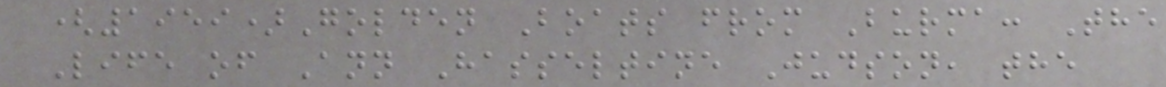(1959)Golden Boats from Burma: The
Life of Ann Hasseltine Judson, the
